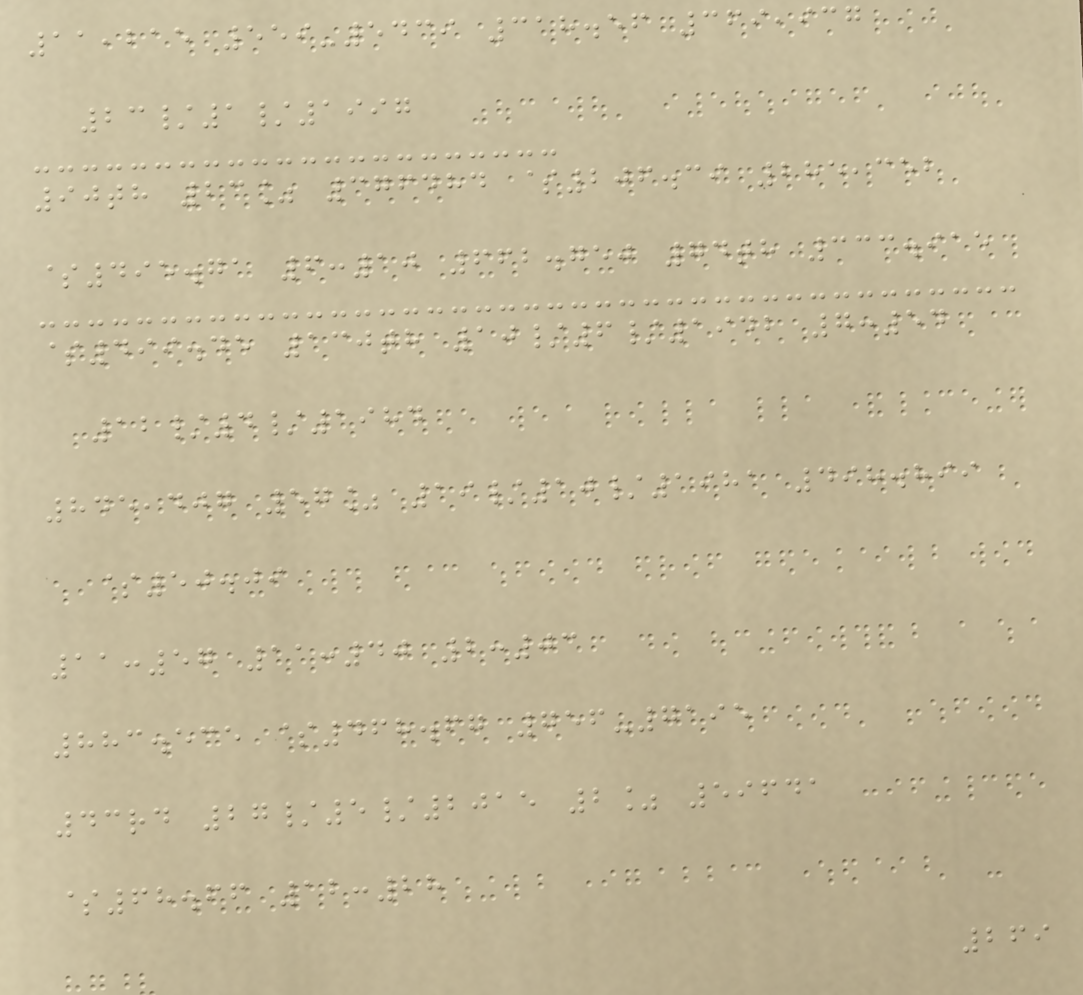11,215 559-5439 318.56 369,937
23/1/1997
90th 23% 376484 $206.39 285,352
$495.71 6:10 662.750 74th 333.915
$499.45 130th 10/6/1942 7:54
12/4/1984
845,407 57% 19/10/1981 498.899
$50.09
11:57 11:40 2:03
883.535 $468.67 756-7195
43rd 27/5/2015 2% 59641
$68.66 12:28
269
